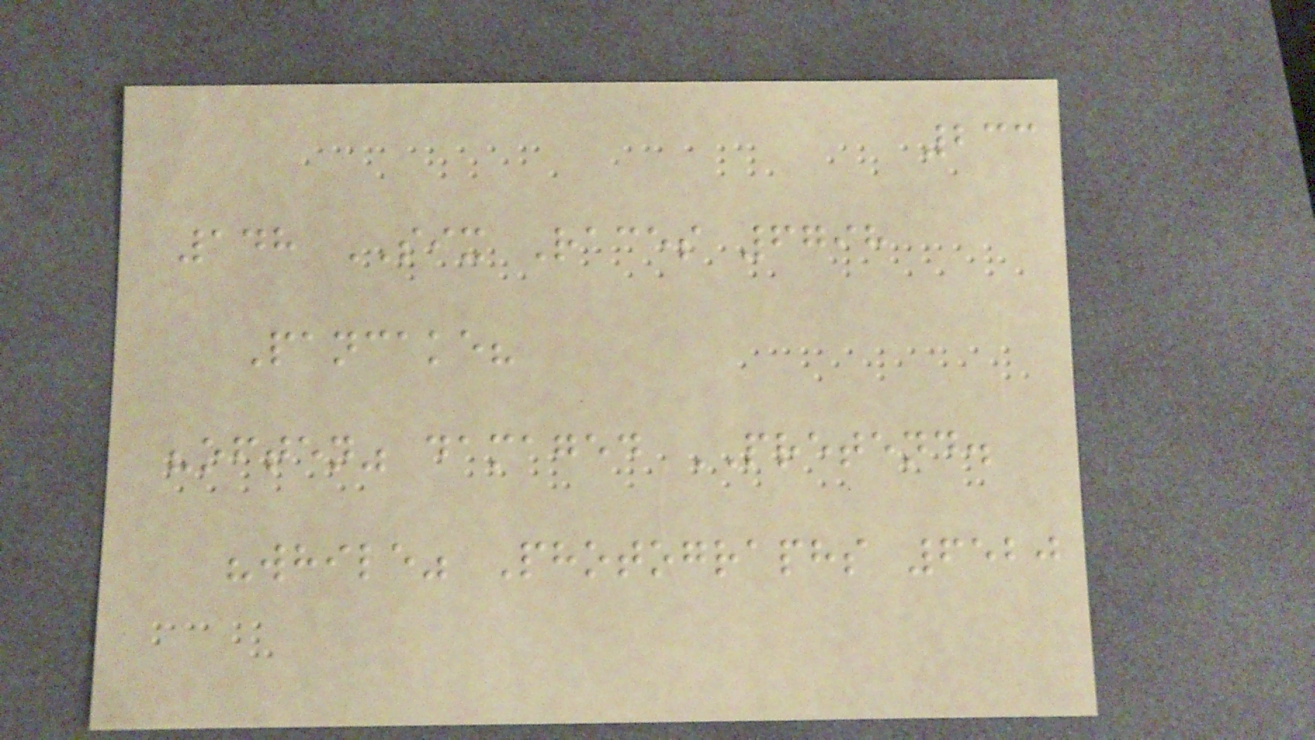233
148 SIX Races 6798
Pancake?
"often" damaged PRETEND.
"while" Photographs 6520
